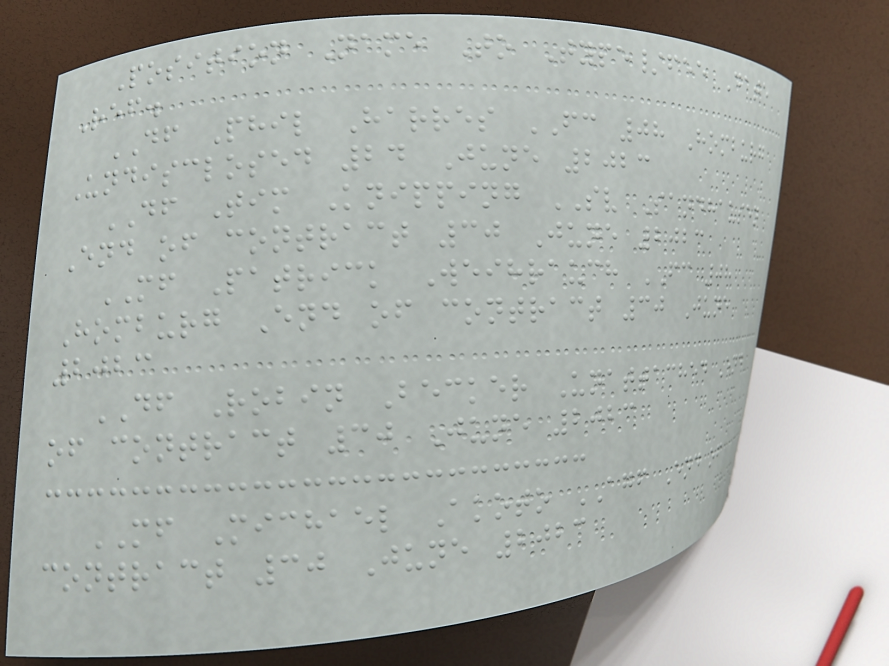Position Name To Type/fee Date
Ref.
DF Phil Harres FC 08 Homburg
Undisclosed 24 June 2023
DF Tim Knipping SV Sandhausen
End of contract 30 June 2023
MF Patrick Weihrauch FC 08
Homburg End of contract 30 June
2023
DF Robin Becker Unattached End
of contract 30 June 2023
MF Michael Akoto AGF End of
contract 30 June 2023
